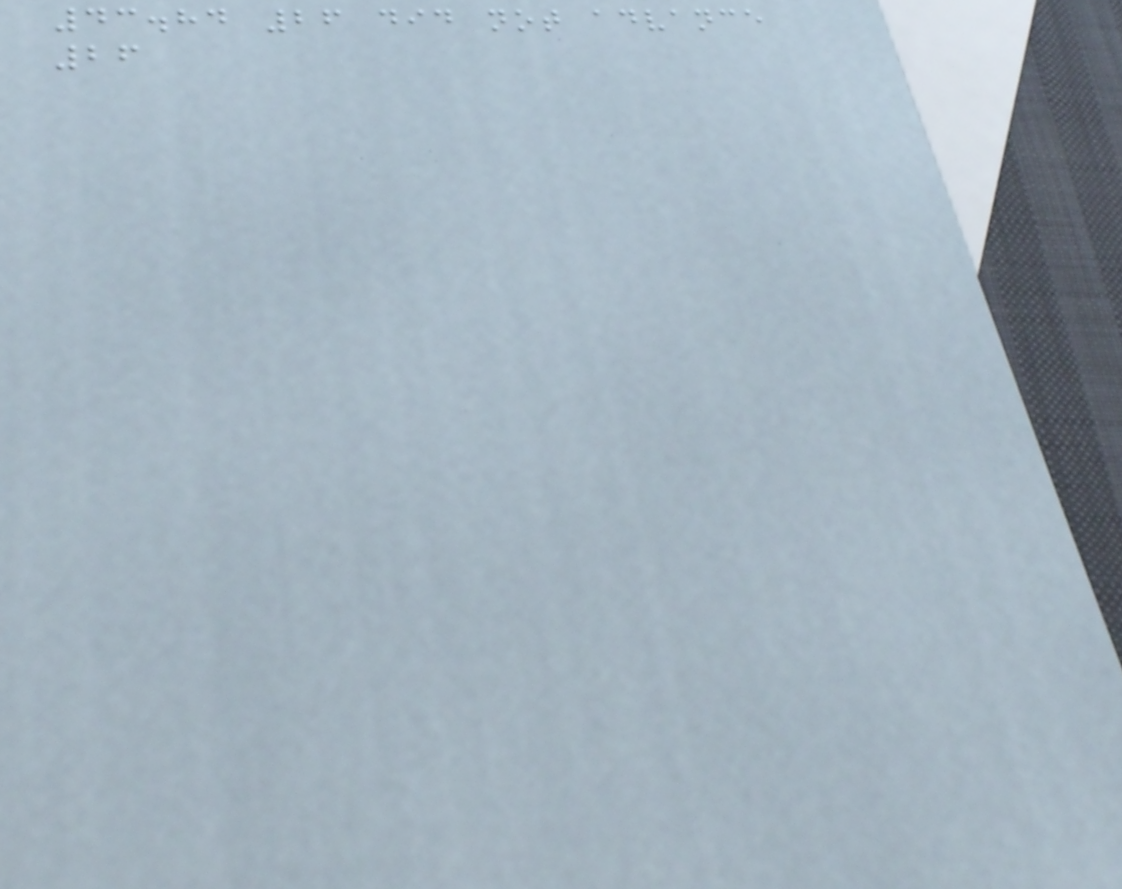43.84 26 did not advance
26
